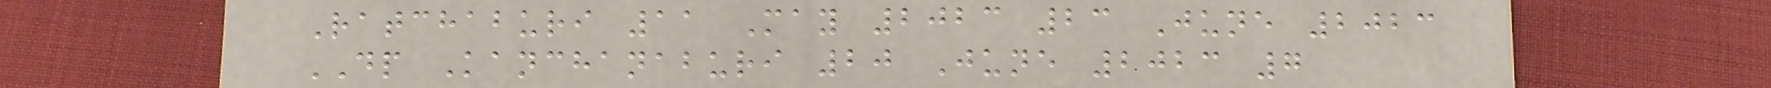Ratchaburi 11 May 2023 23 June 2023
DP Kanchanaburi 20 June 2023 7
